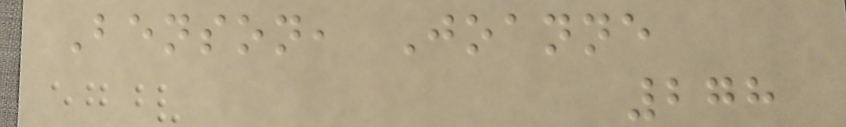Benson, Joanne
278
